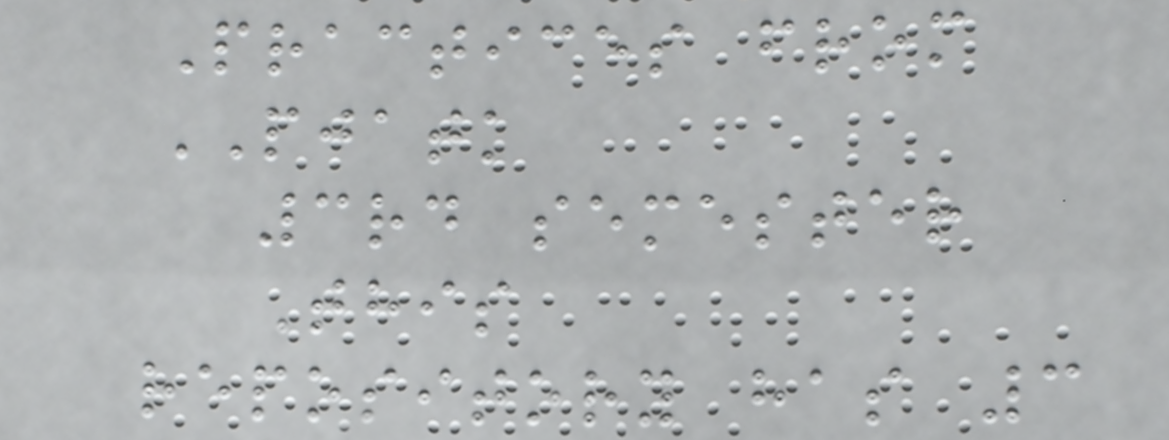Practices from
PJATK
3rd semester
This
repository has 3
